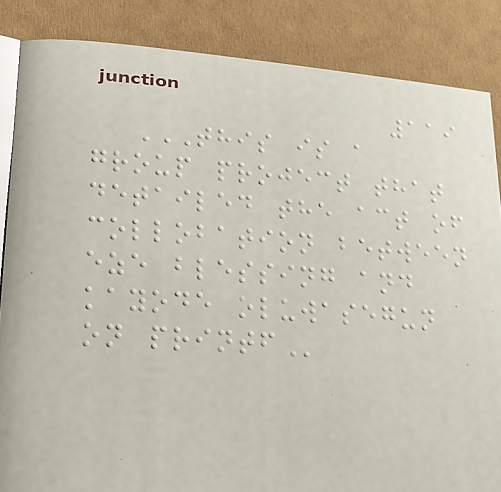119
THIS IS A
GROUP PROJECT THAT
DETAILED THE ACT OF
COLLOBATION BETWEEN
EZE BLESSING AND
KAYODE OLUWASEGUN
ON PRINTF
